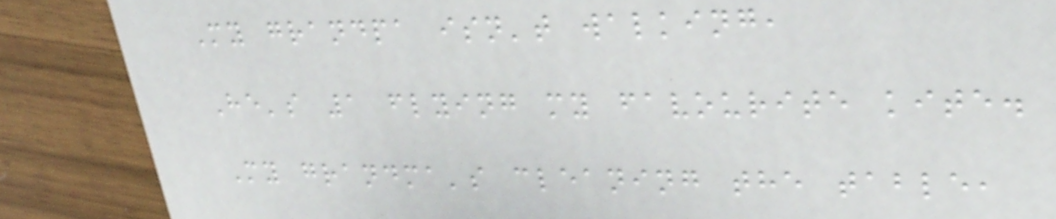My grandpa isn't walking,
He's 1 flying my favourite kite.
My grandma's cleaning the table,
